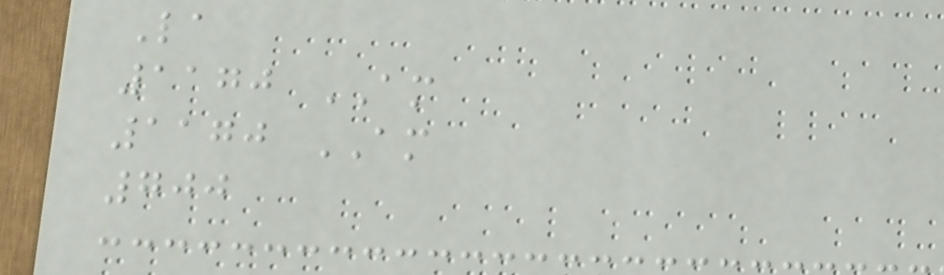La
1170 AM
1170 AM
700
